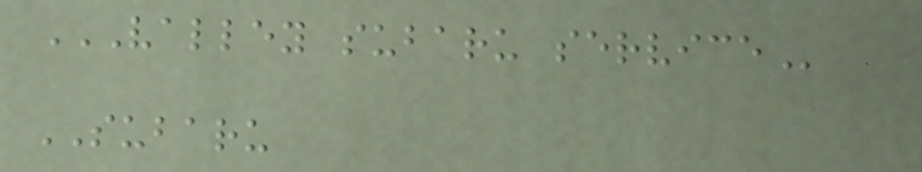VALLEY SUBARU SERVICE
SUBARU
